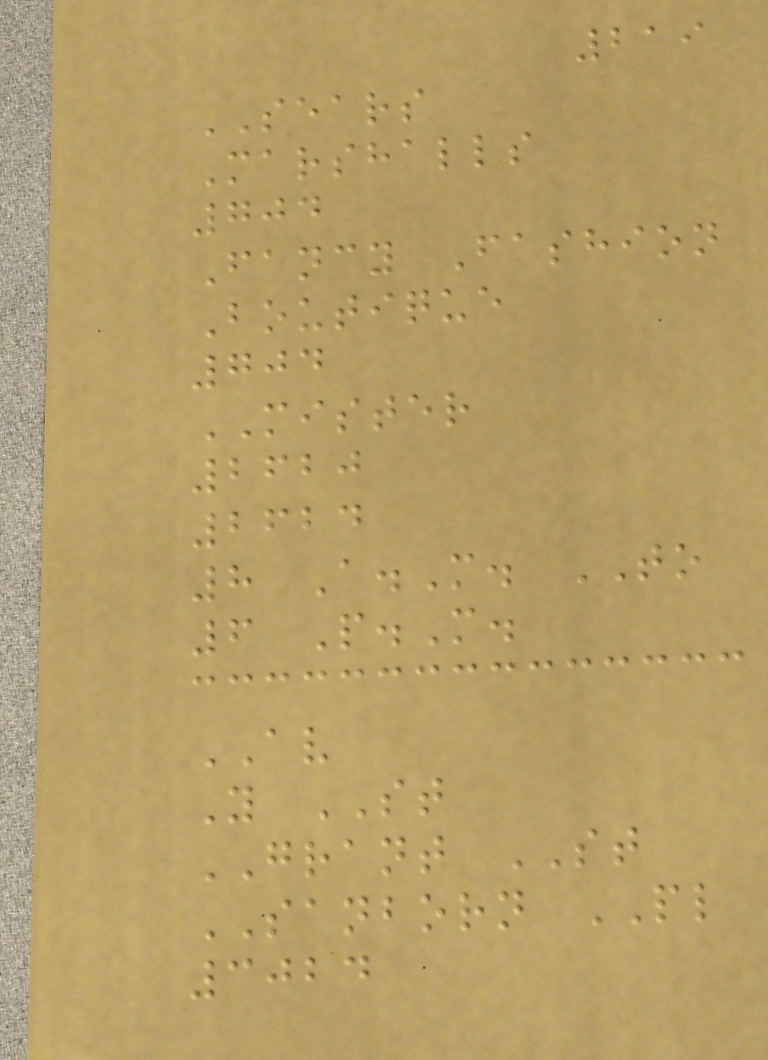219
SEARS
Marshalls
704
Fancy Fashion
Boutique
704
MISTER
2620
2624
8 A.M. TO
6 P.M.
AV
Y ST
GRANT ST
SANBORN PL
3024
